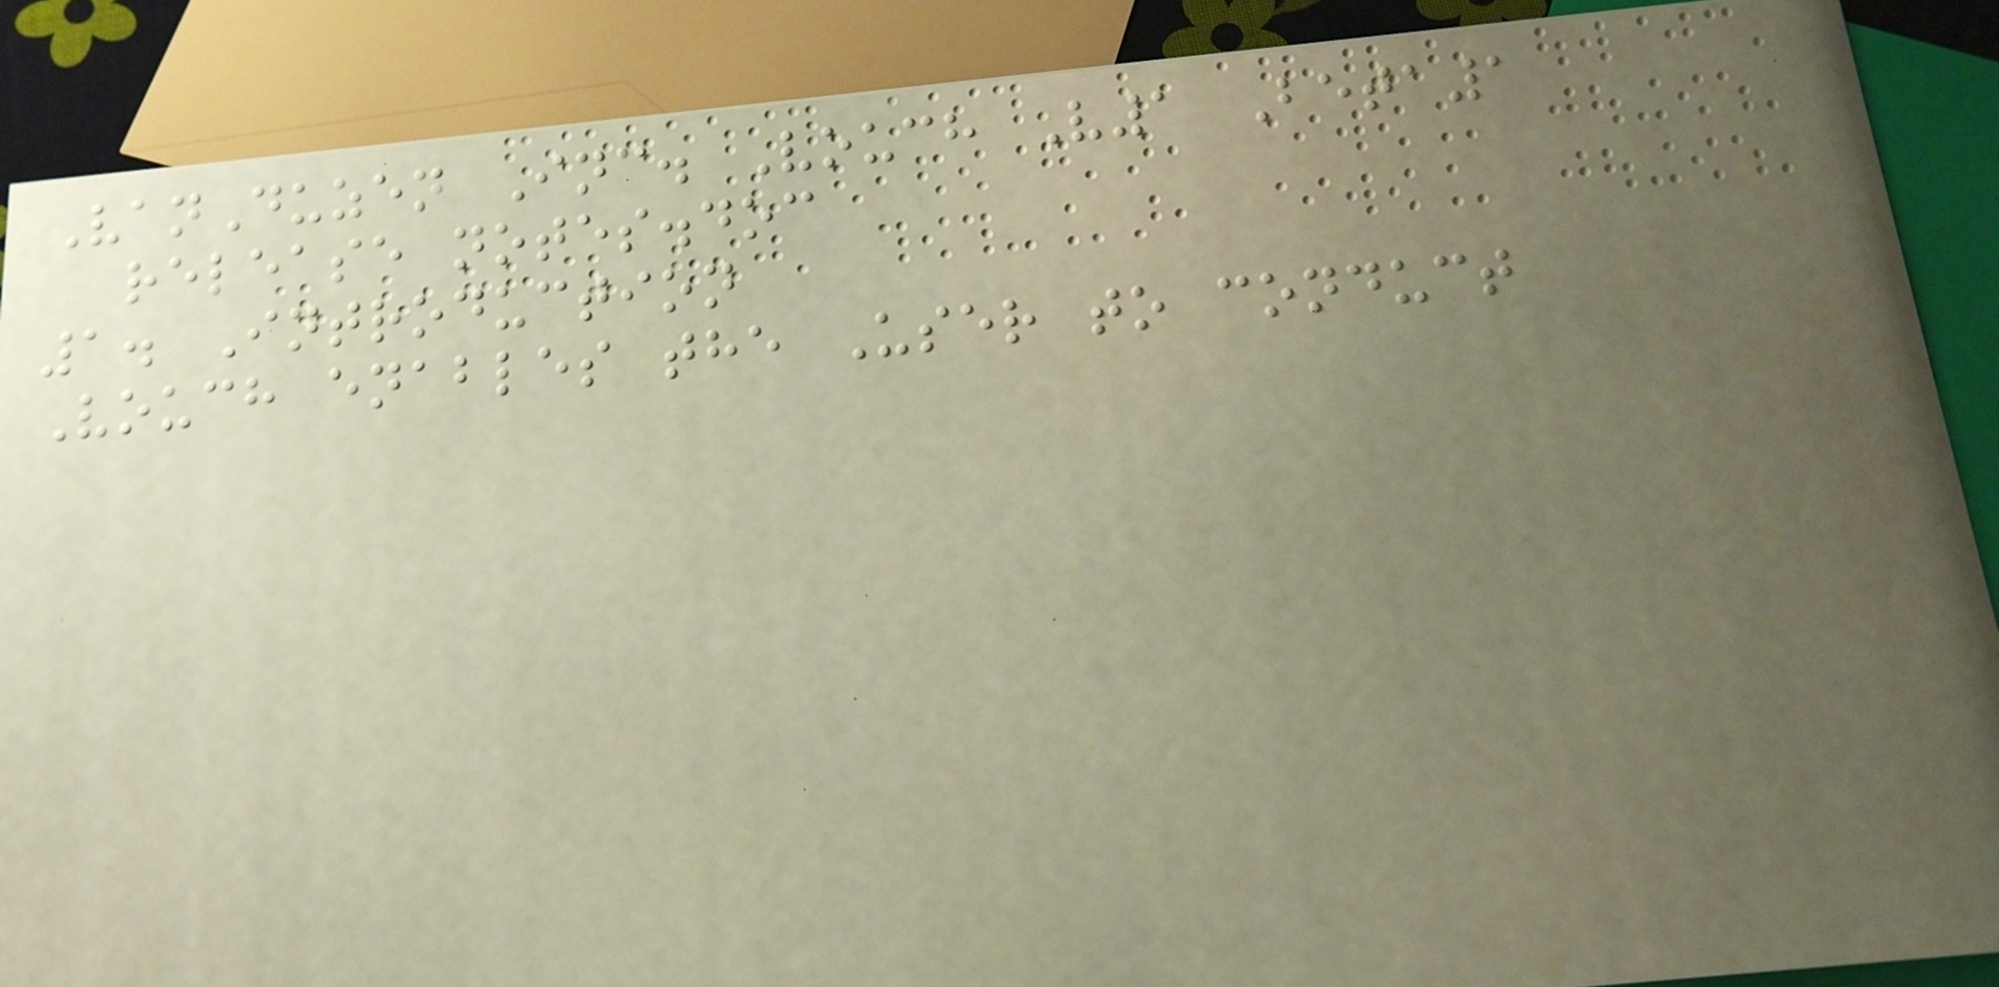VanDuzen Inc. Vouch V1 Beta1
release notes.doc
1. Introduction
Vouch enables the User to conduct
